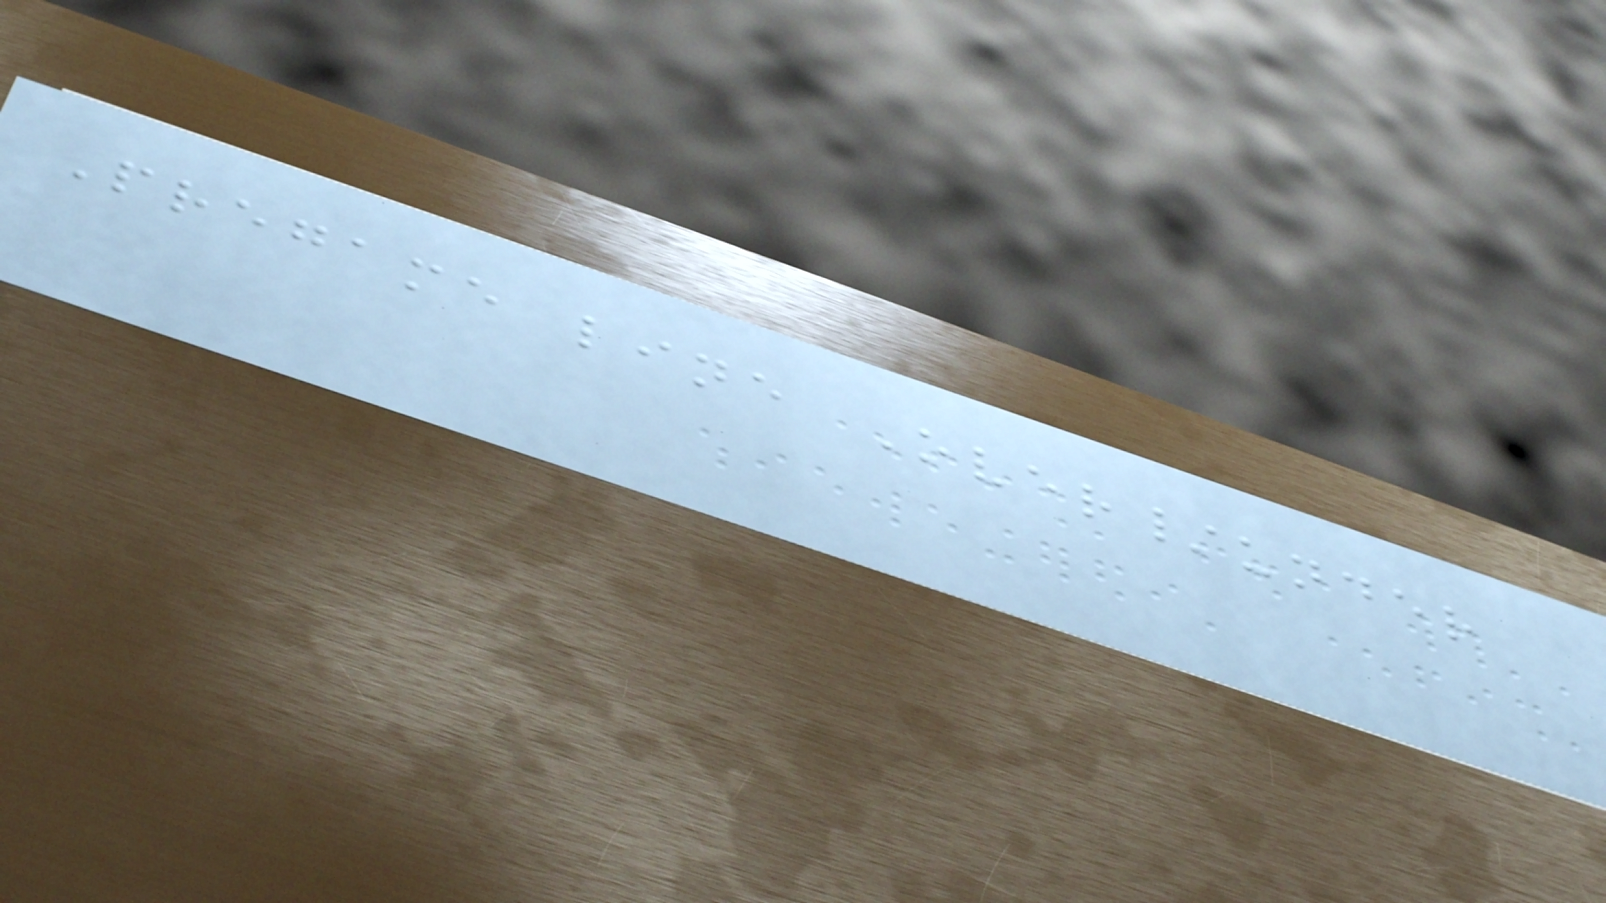Pregame line Over/under
